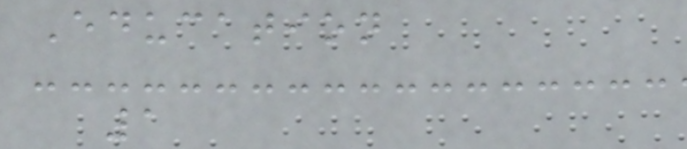Education
1
